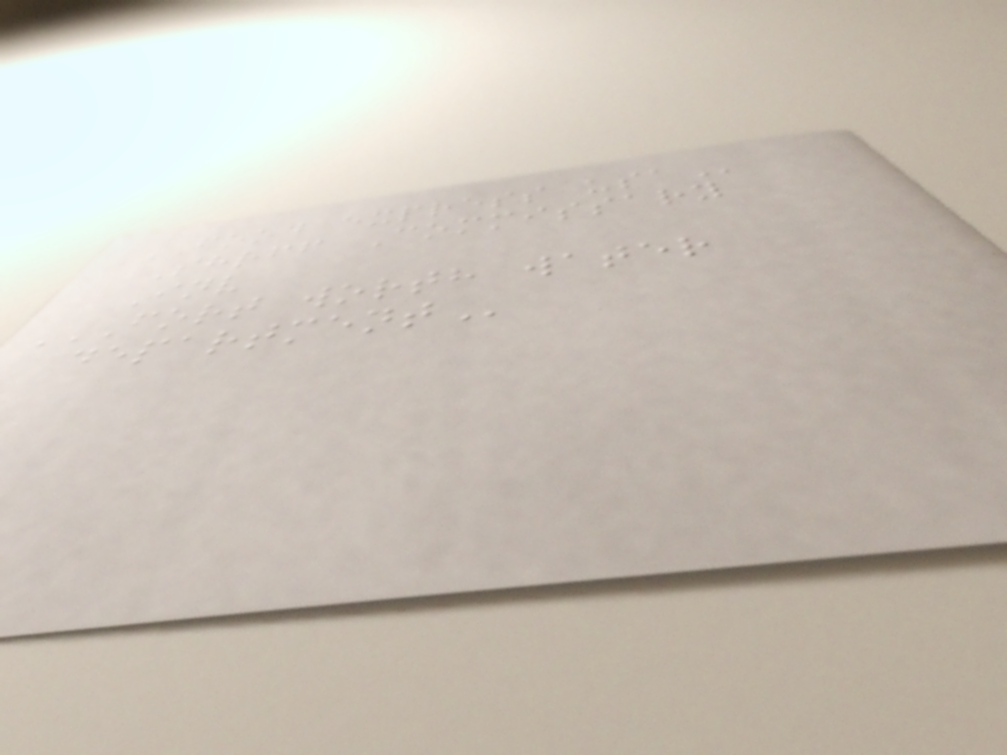FOOD EXPRESS USA
Shrff Commissary
Inv
FORT WORTH WATER
DEPARTMENT
